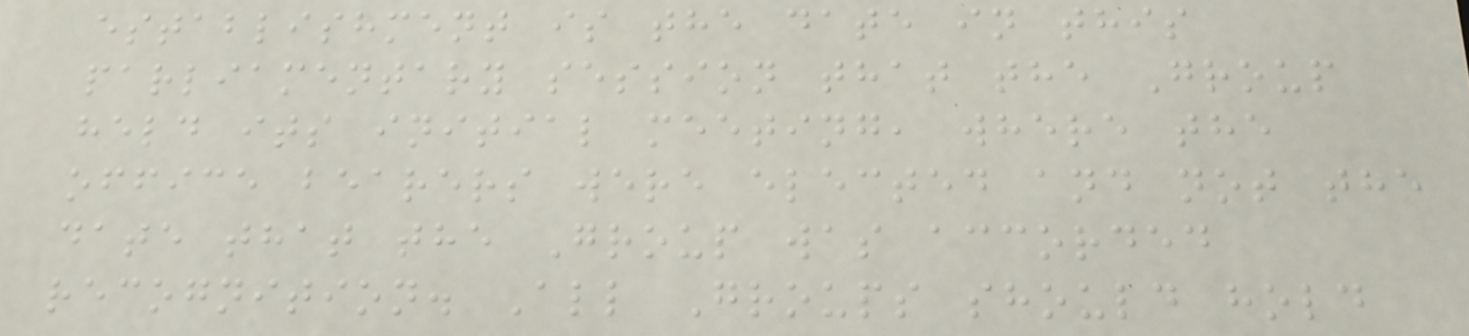establishment is the date in this
parliamentary session that the Group
held its initial meeting, where the
office bearers were elected and not the
date that the Group was accorded
recognition. All Groups should hold
